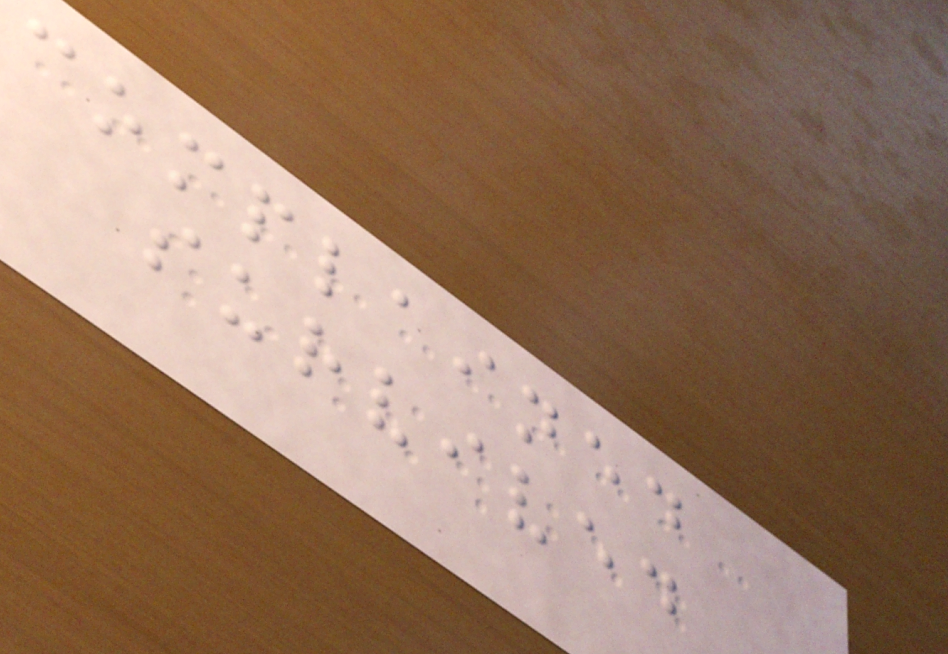complained
survived
